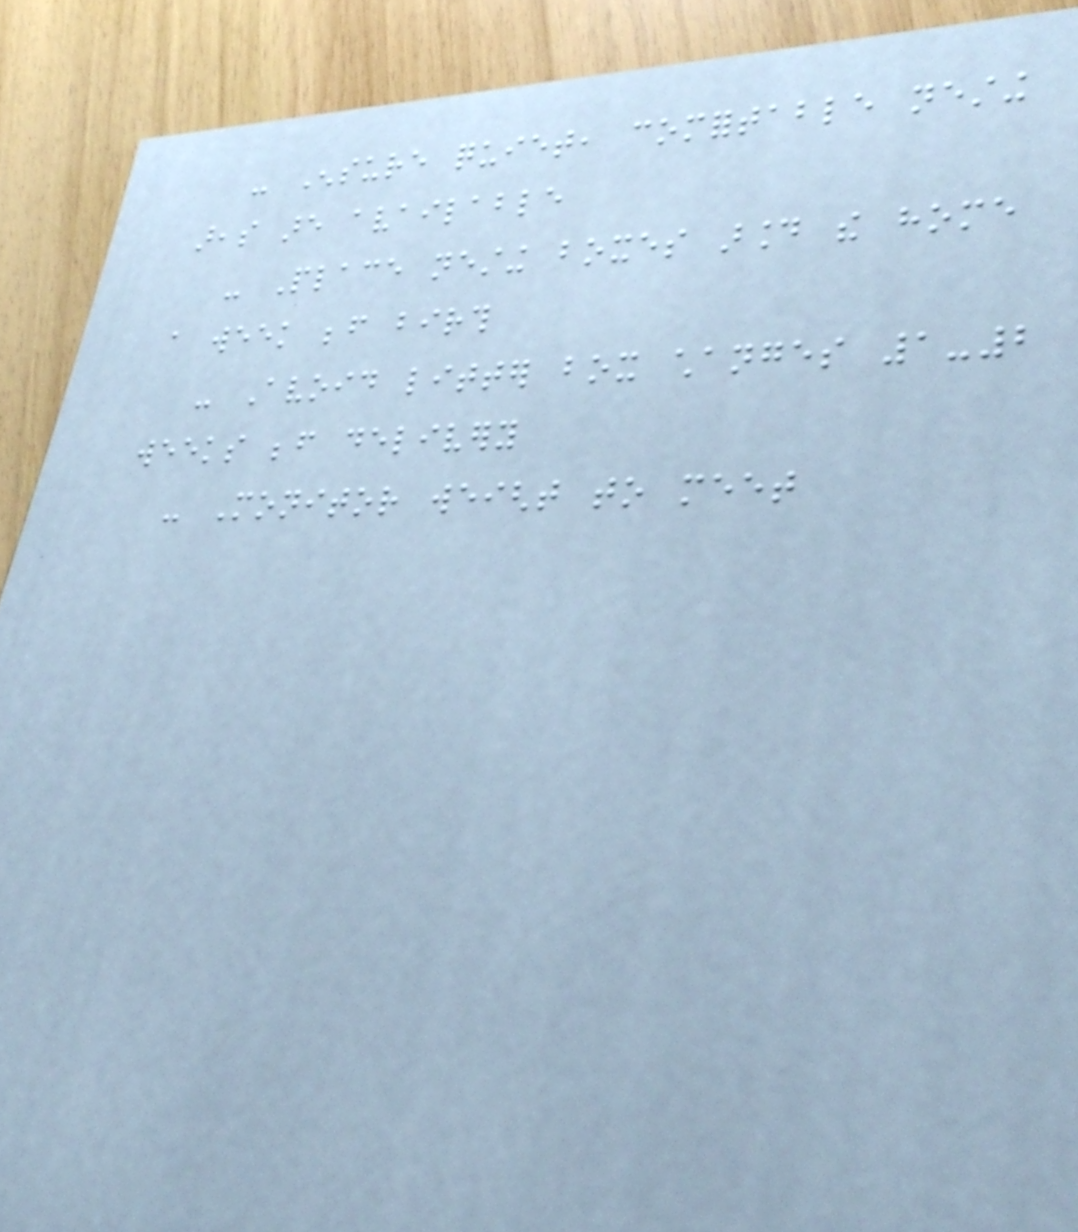- Ensure quiet, comfortable nesting
areas are available
- Place nesting boxes around the home
a week before birth
- Avoid litter box changes 1-2
weeks before delivery
- Monitor weight to meet
